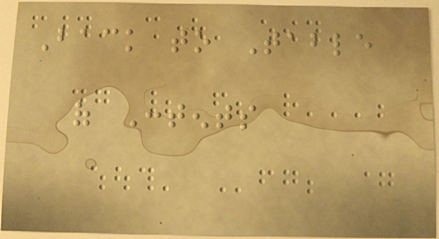Back to Table
of Contents
